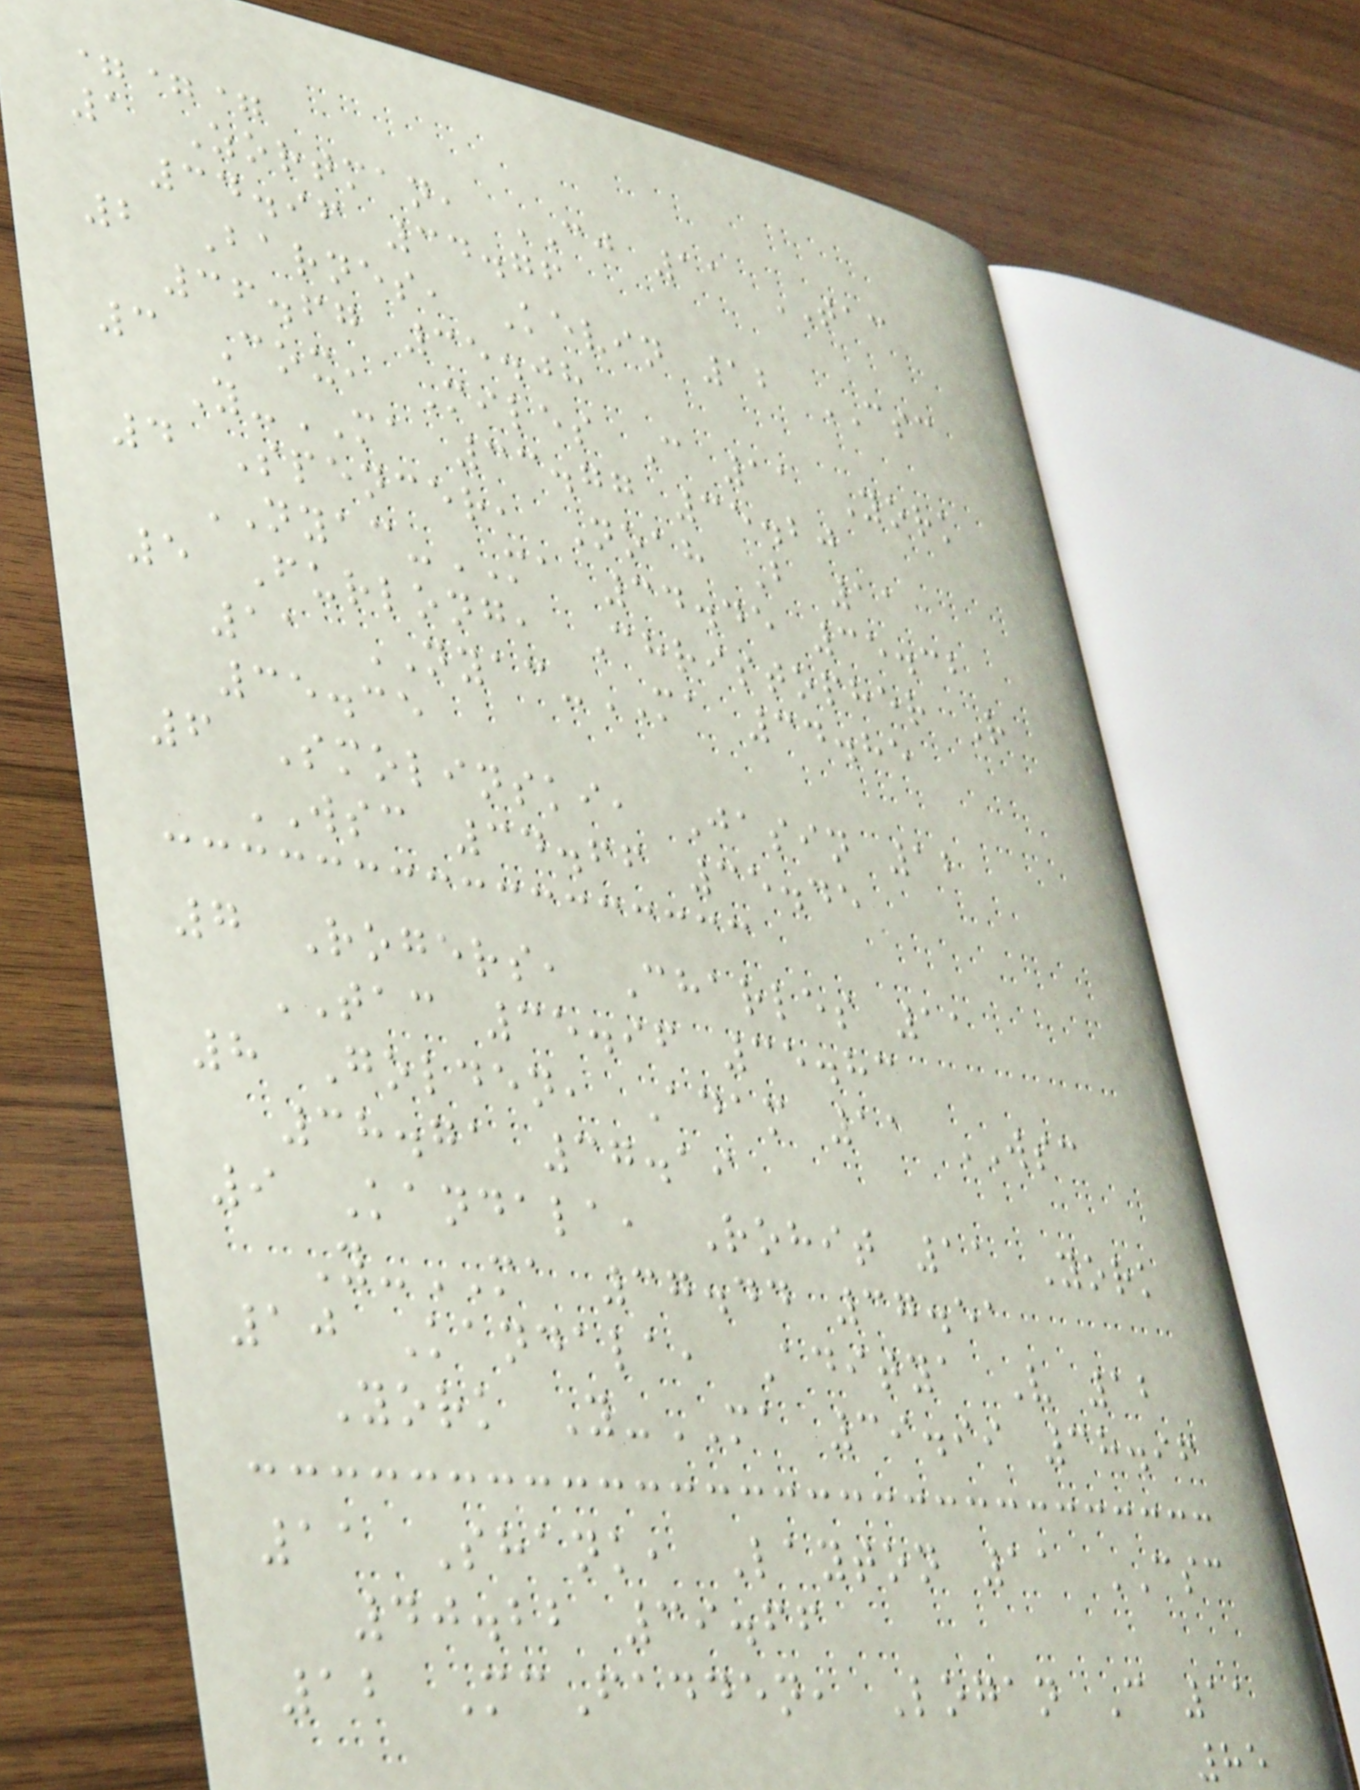===
1 Zortman, CJ 11 TAC
34.96 34.76
2 Barnes, Kevin 12 CSC
36.67 35.08
3 Cox, Miles C 11 York
Y-MA 33.77 35.20
4 Spencer, Noah B 11
NYAC-MA 34.45 35.32
5 Furlong, Christopher R
11 NYAC-MA 34.85
35.35
6 Smolinski, Jasin 12
WSC 34.66 35.45
7 Rogers, Charles 11
TAC 35.96 35.83
8 Golden, Adam 11 WSC
38.71 37.19
9 Kandala, Rohit 11 York
Y-MA 37.44 37.51
10 Kandala, Aditya V 12
York Y-MA 39.99 38.96
11 Shank, Layton 11 CSC
40.22 39.66
12 McFadden, Logan C 11
85
